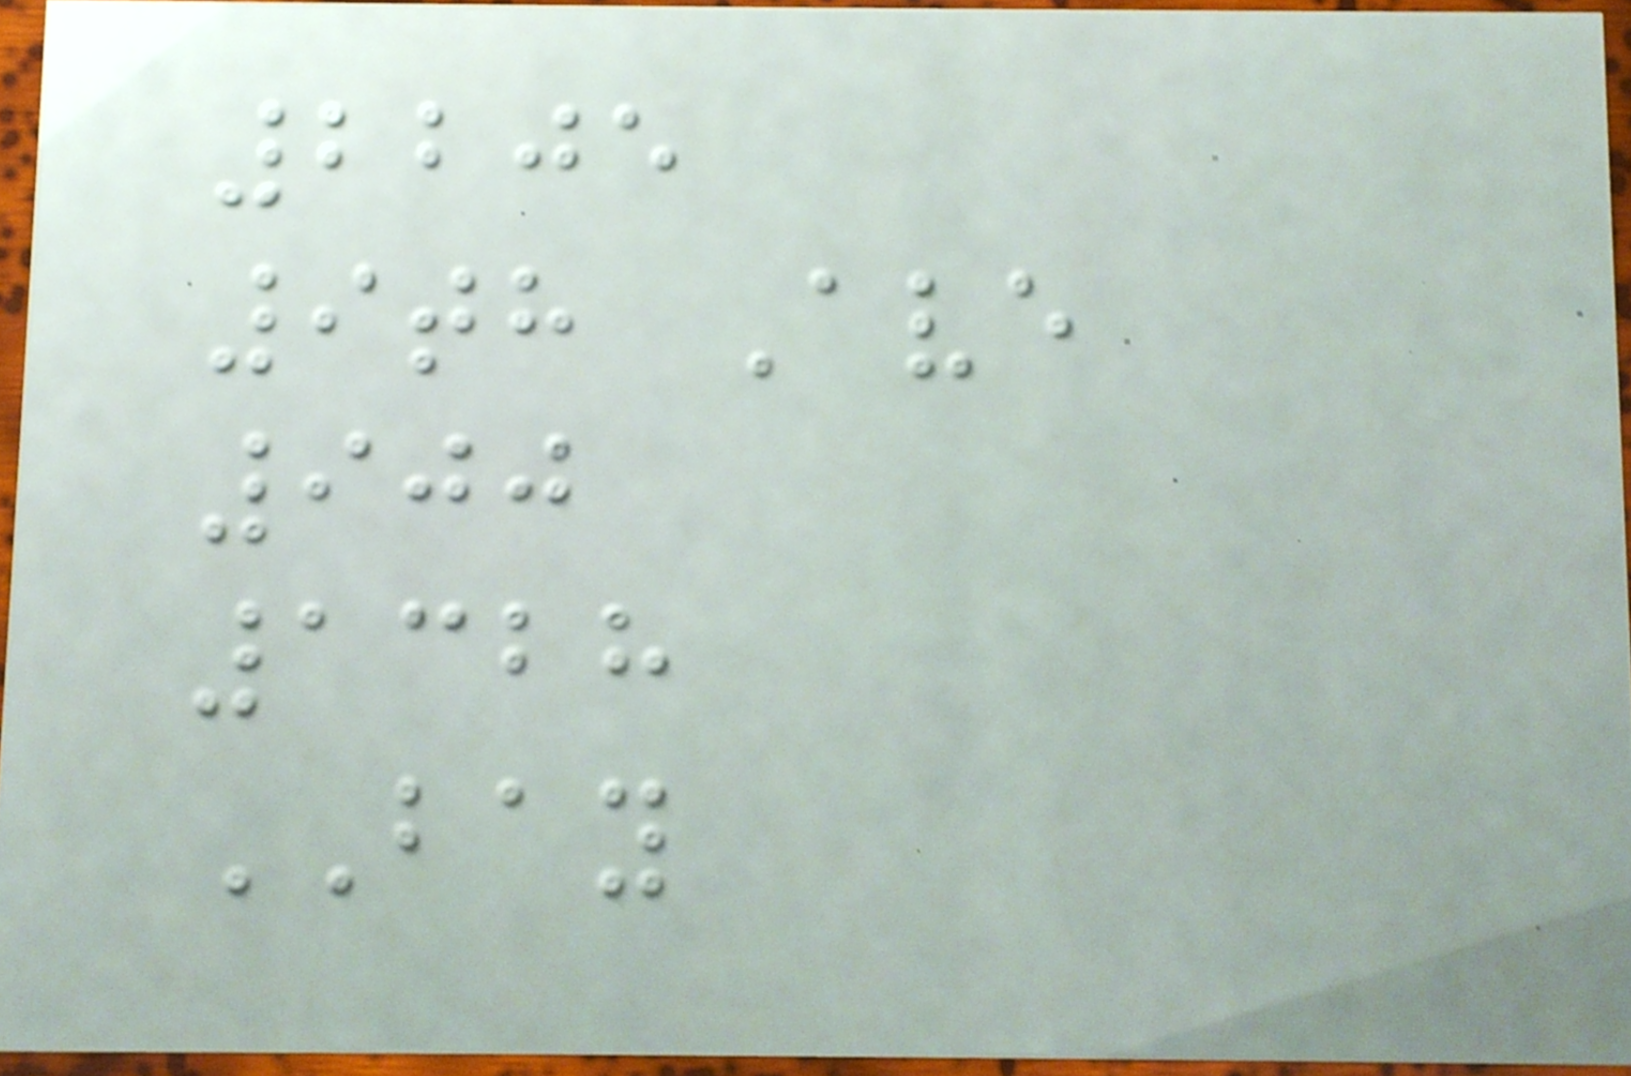2205
9th Ave
900
1328
BAY
